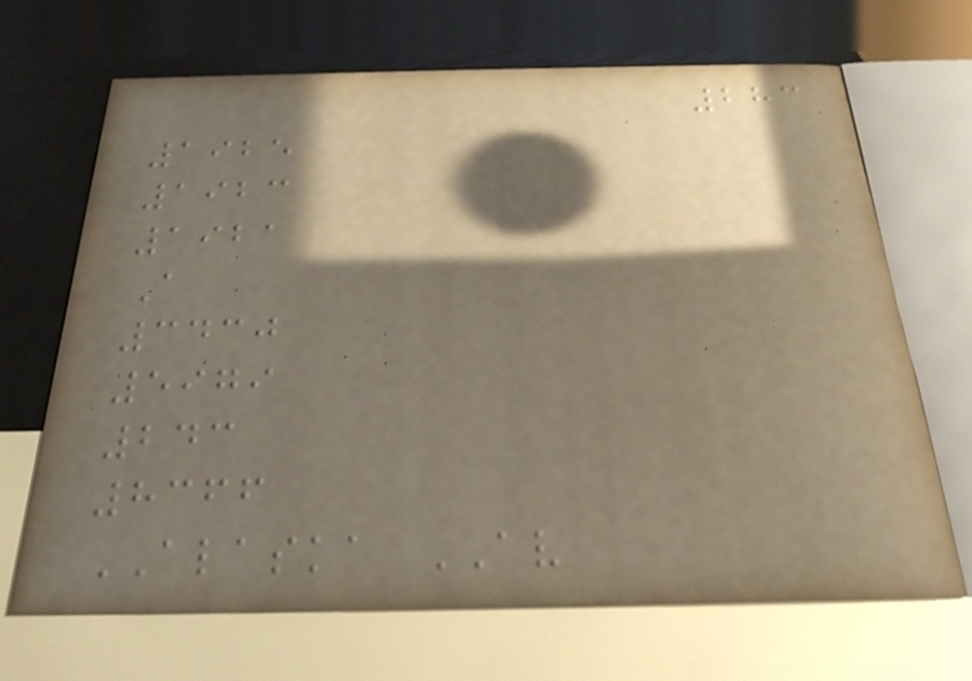283
1925
1923
1921
A
3430
5979
243
8366
ALASKA AV
